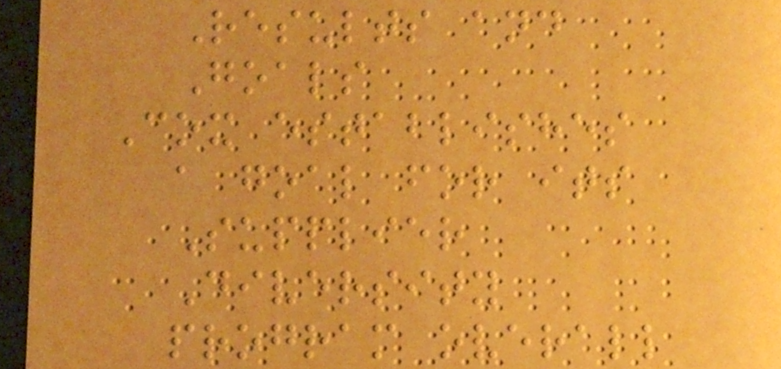Results and
Goals
Cox establishes
a goal for its
Supplier
Diversity
program overall
